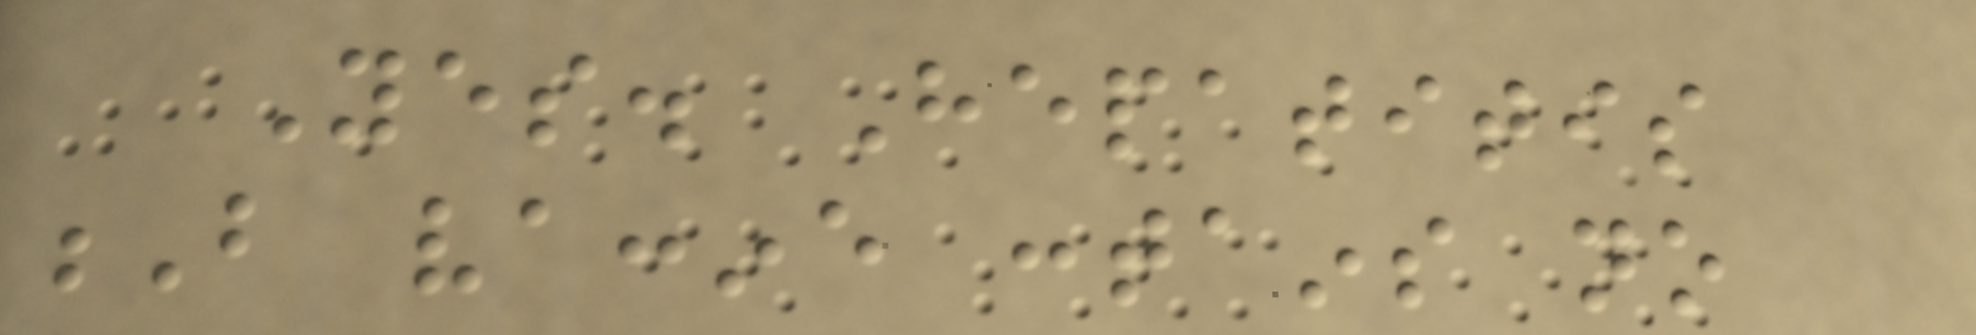Yes. Hepatitis
B vaccine contains no
